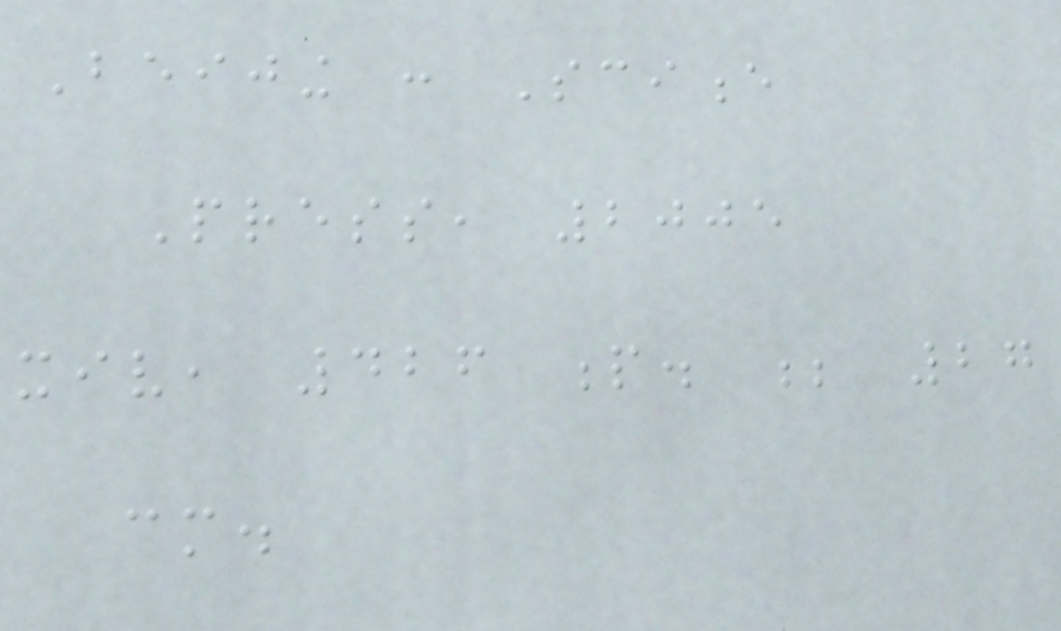Beijing : Science
Press, 2005
xiv, 426 p. ; 27
cm.
